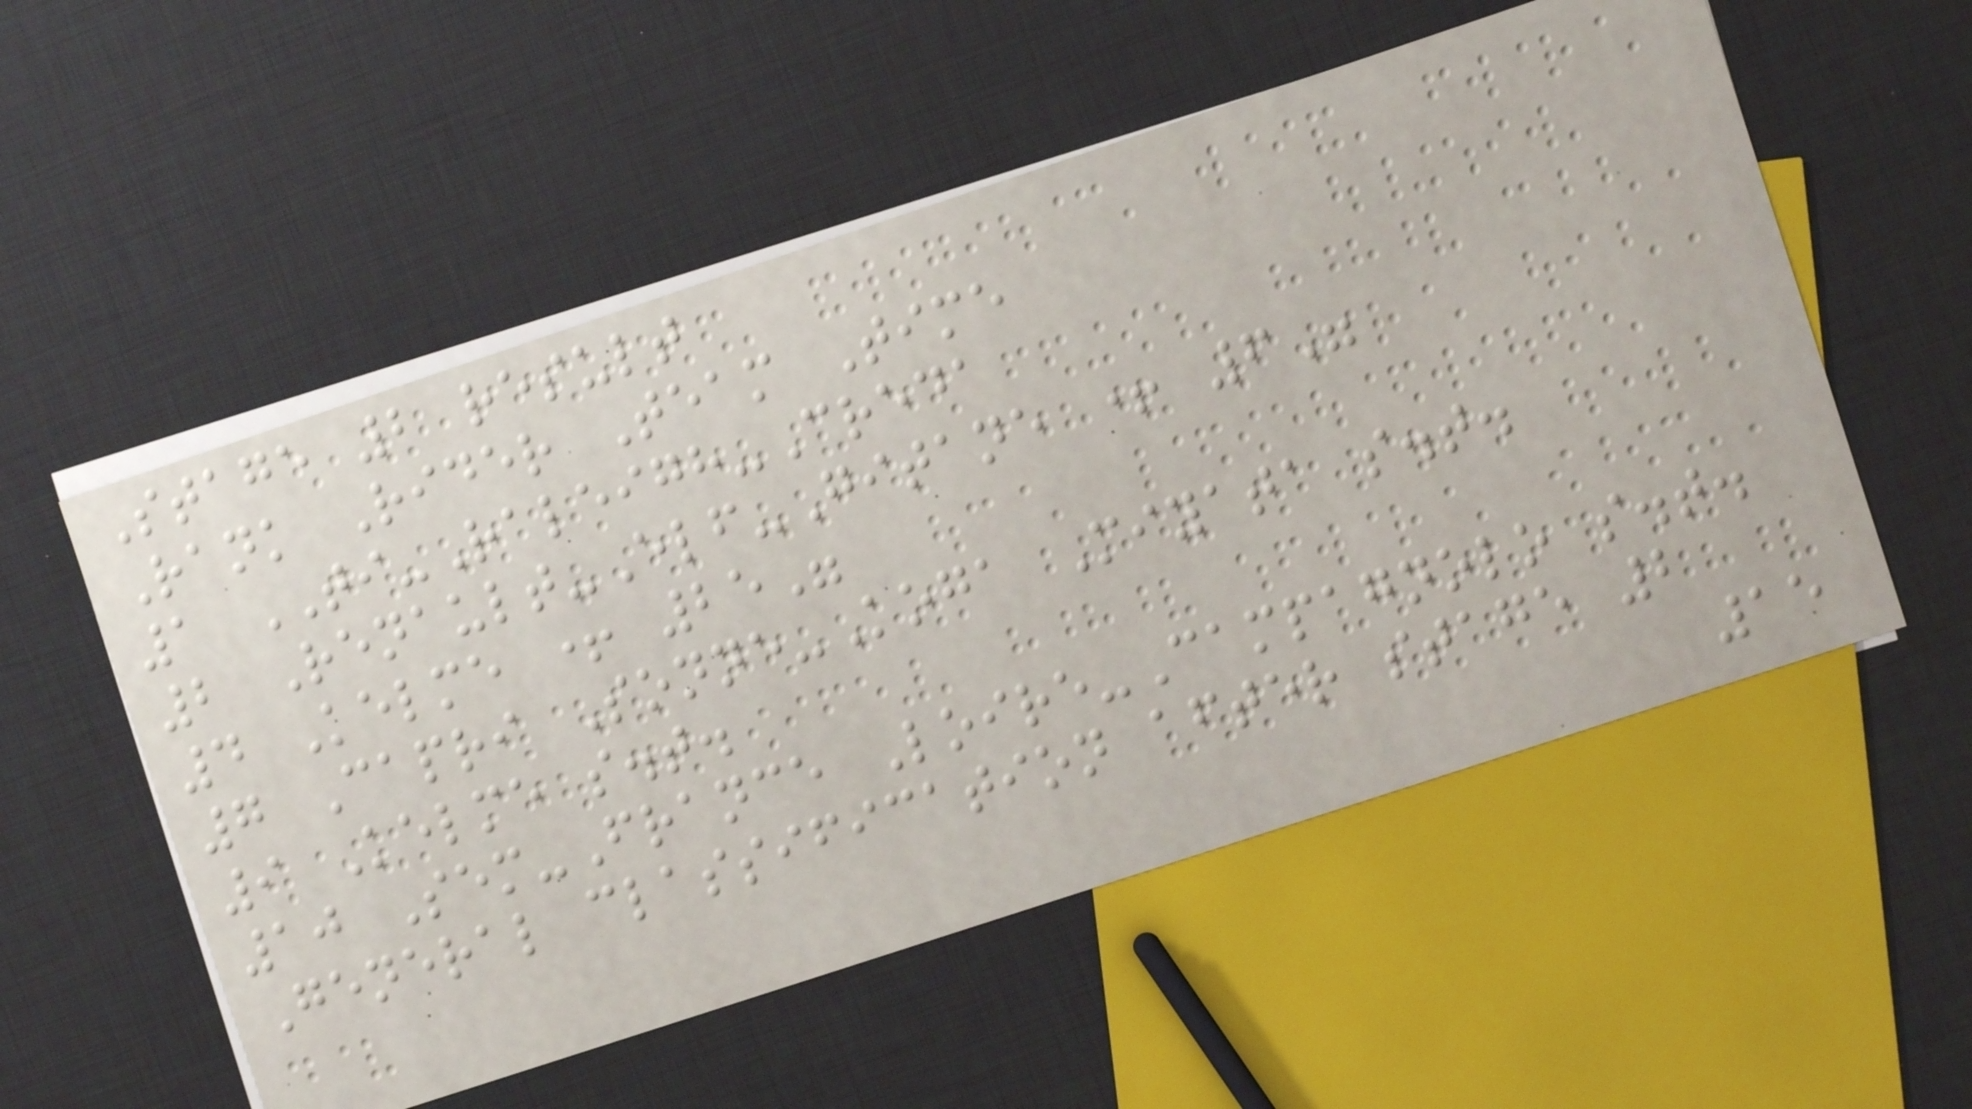Stage 2 result
Rank Rider Team Time
1 TI-Raleigh-Creda
2 Renault-Elf-Gitane + 6"
4 Kelme + 25"
7 Capri Sonne-Koga Miyata s.t.
9 Kelme s.t.
10 Sem-France Loire-Campagnolo s.t.
General classification after stage 2
15
